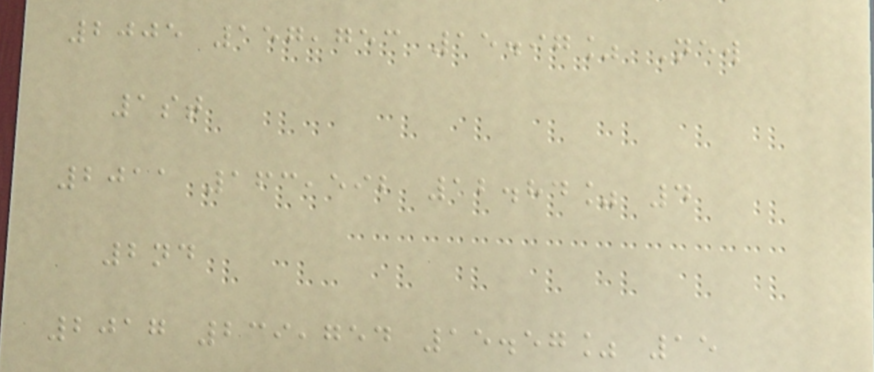2005 157,753 15.97% New
1st
2011 163,592 12.84% 4
2nd
2017 239,754 15.57% 15
